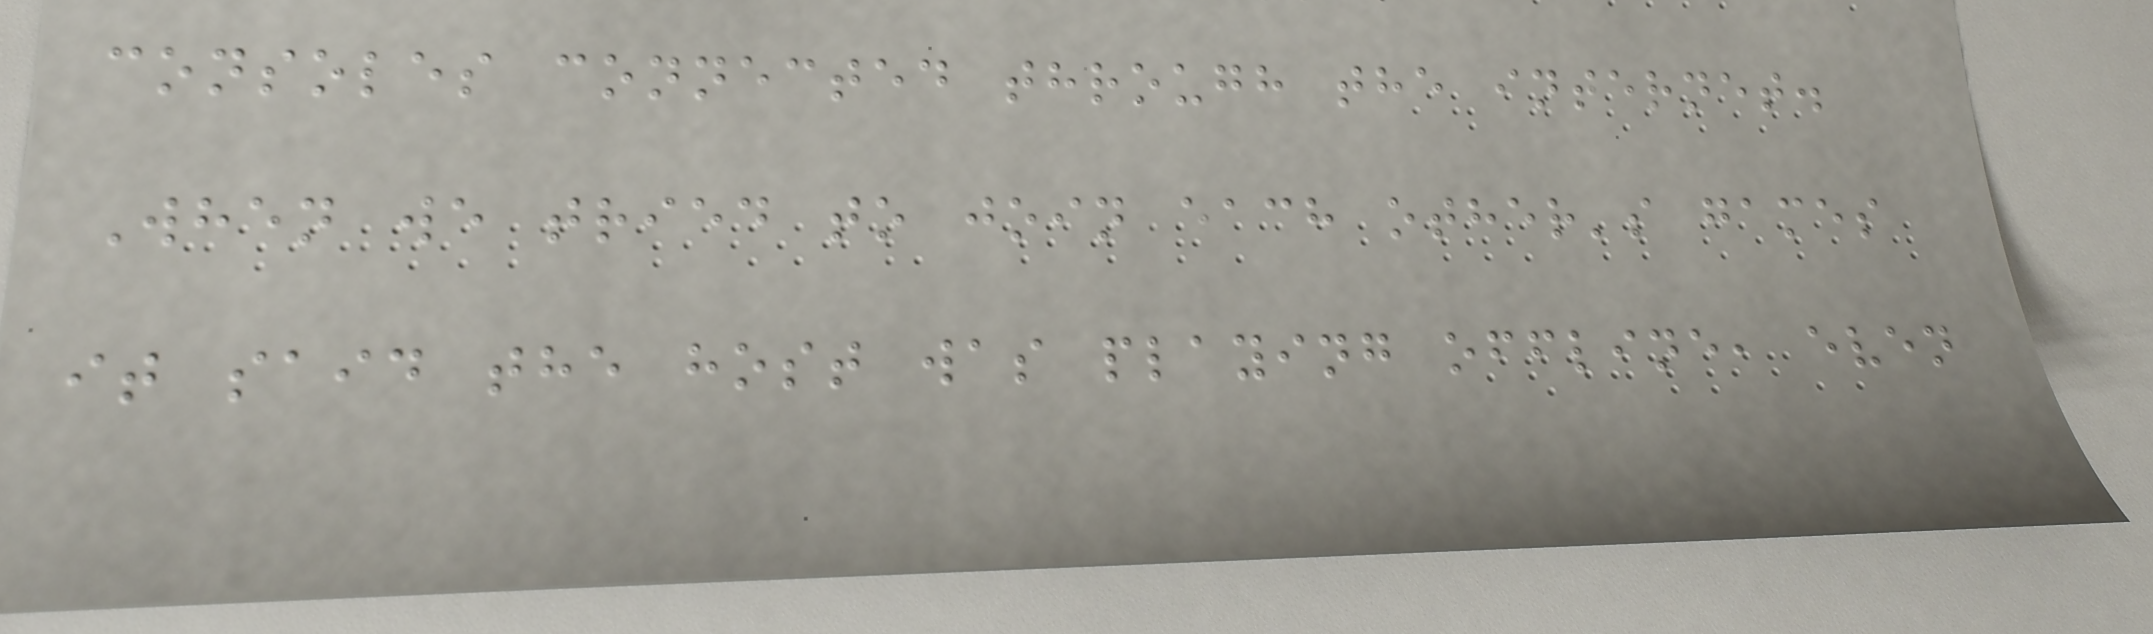consoles connected through the internet.
When we tried to join each other's games
it said the host was playing offline, even
